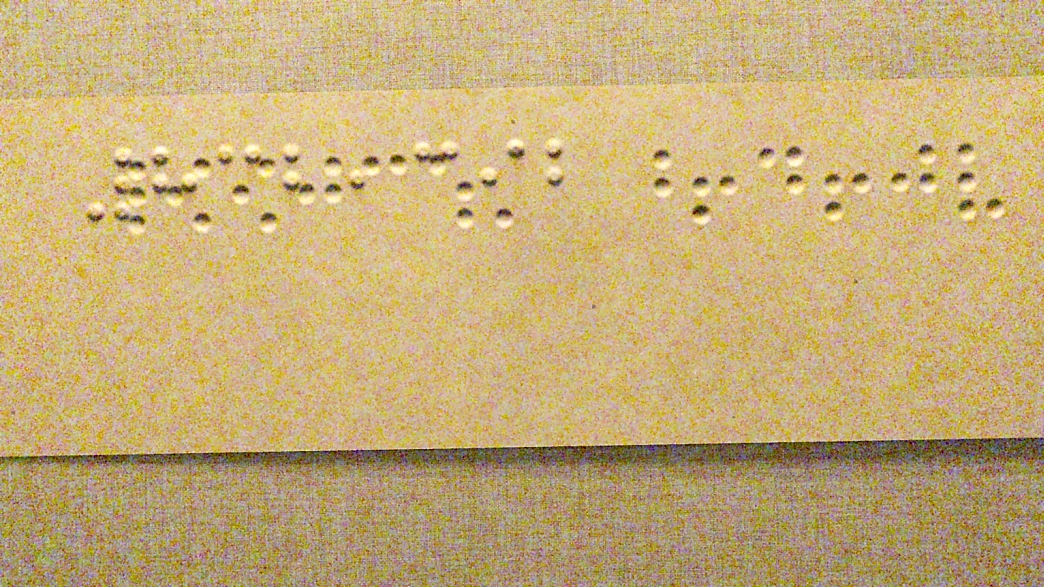832,392
